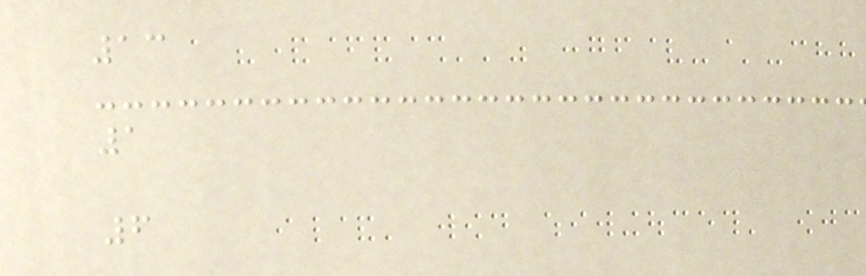13
1
6
